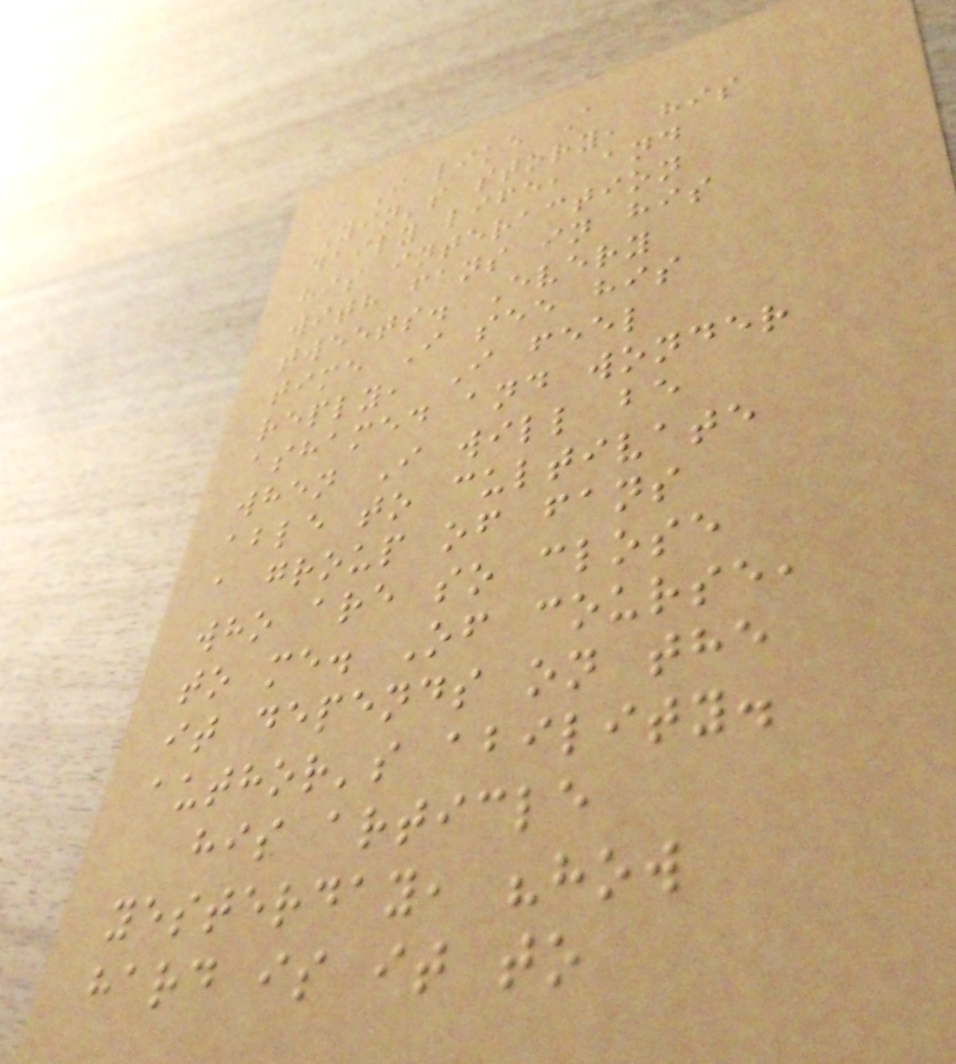I like A
Yin's story, his
daily life, and
his interaction
with fans in his
tweets. Every
time I see his
reply, I feel
ashamed and wonder
when I will be
able to cultivate
a group of fans
who are so close
to me. Of course,
it depends on the
author's ability.
his article
yesterday, "how
hard is it to
